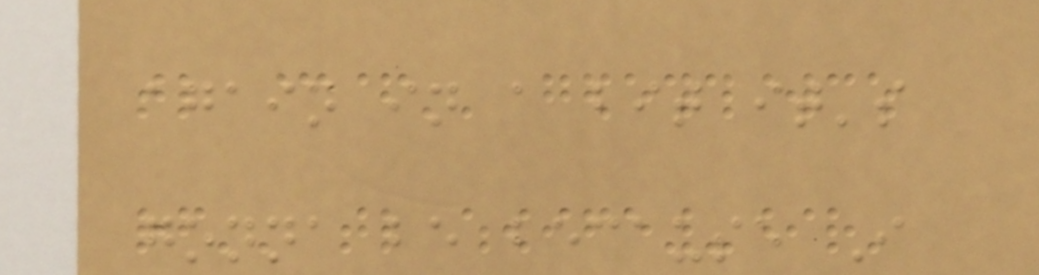again in a bit it's
gonna be because I
